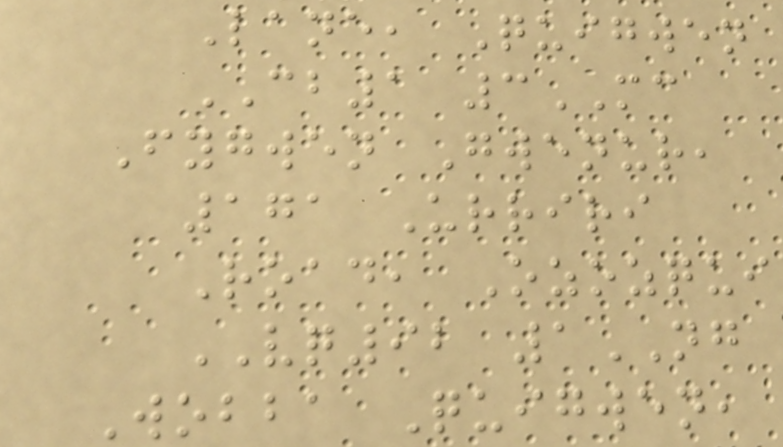Lane, Quigwen
CB1 3MC
Fygwen Gwenur,
171 Urriri
Road, Ozozqui
VQ92 1NG
Wobba Quigwen,
